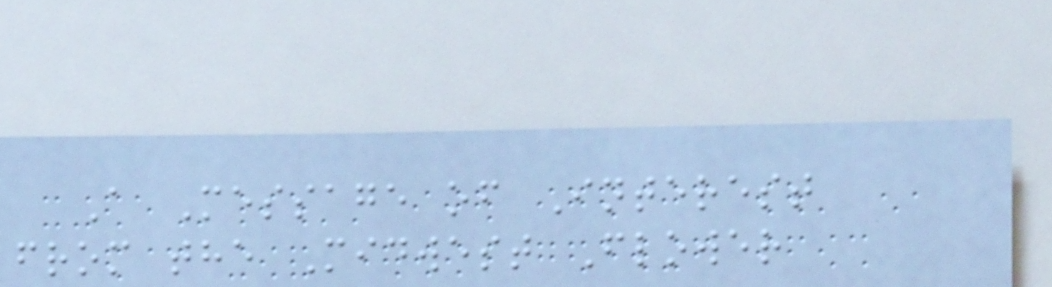A Message of Interest
from the Midwest Flower
